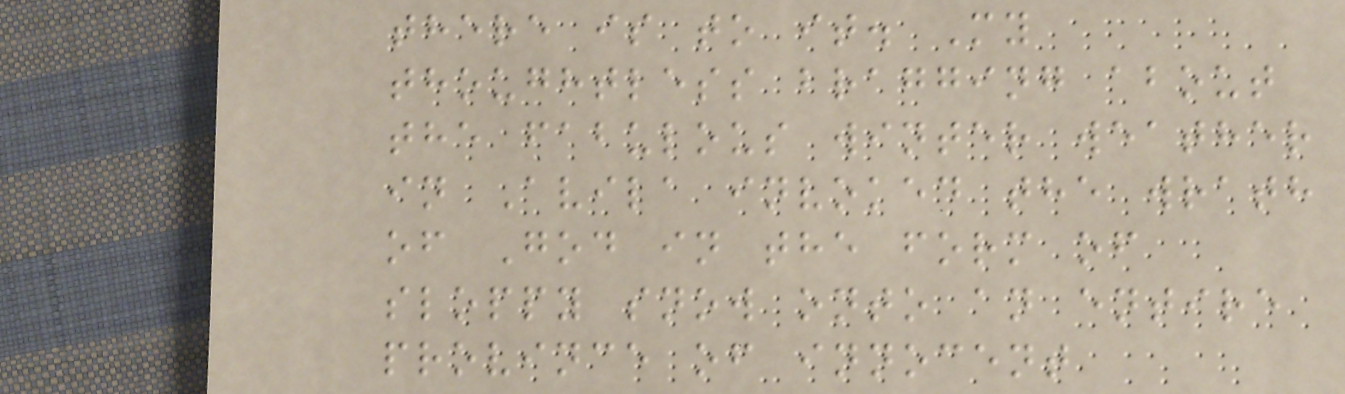there is to it. My
thoughtless bragging about
the fabulous winter weather
in Avila invoked the wrath
of God in the form of
sloppy snow onto an entire
province of innocent
